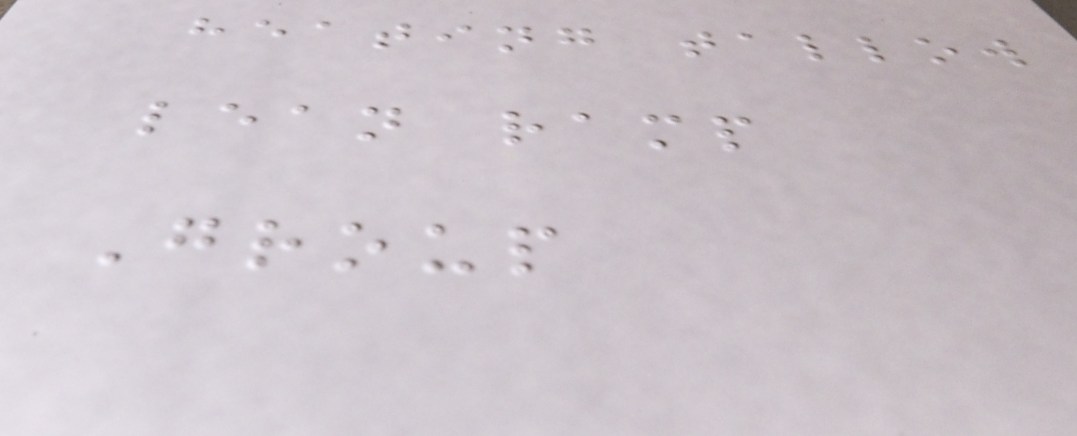heating tallow
lean ramp
Group
